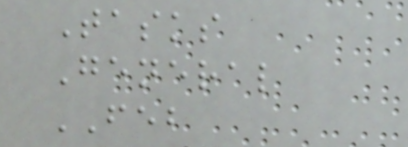Tasks
General
FEB
